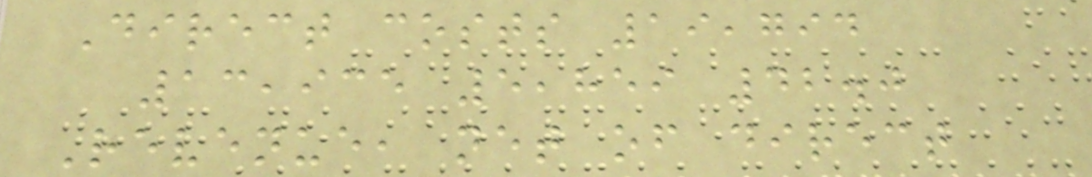Direct costs 19,794
13,935 5,859 42.0
Revenue, net of direct
